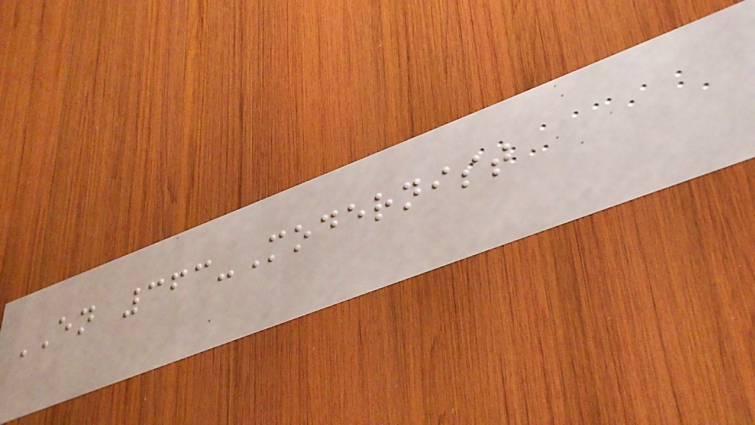EN 363-Modernist
